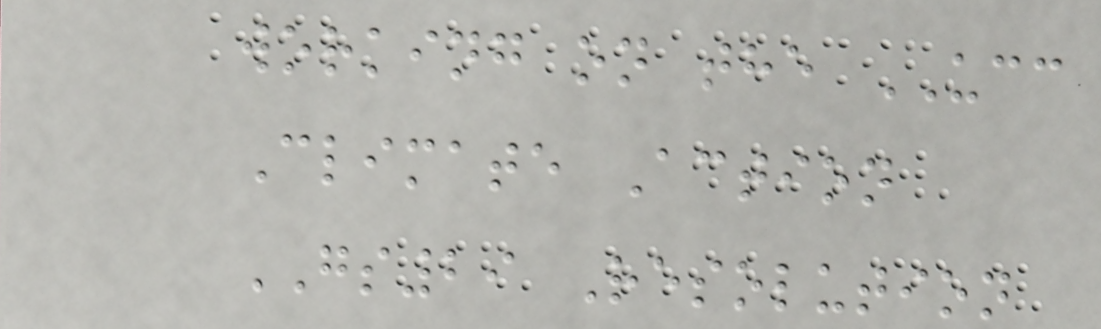working on the UCC
Climate Action
GS29 Resolution
